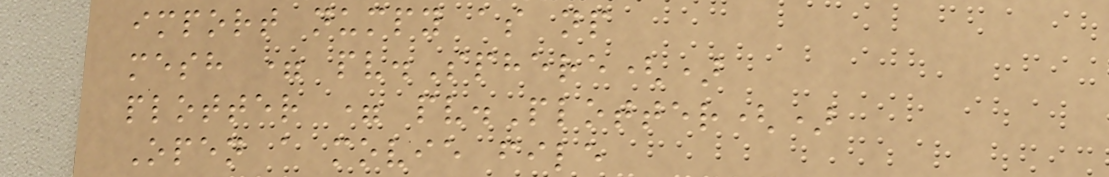import numpy as np
mesh = pv.Sphere()
plotter = pv.Plotter()
Open a movie file
